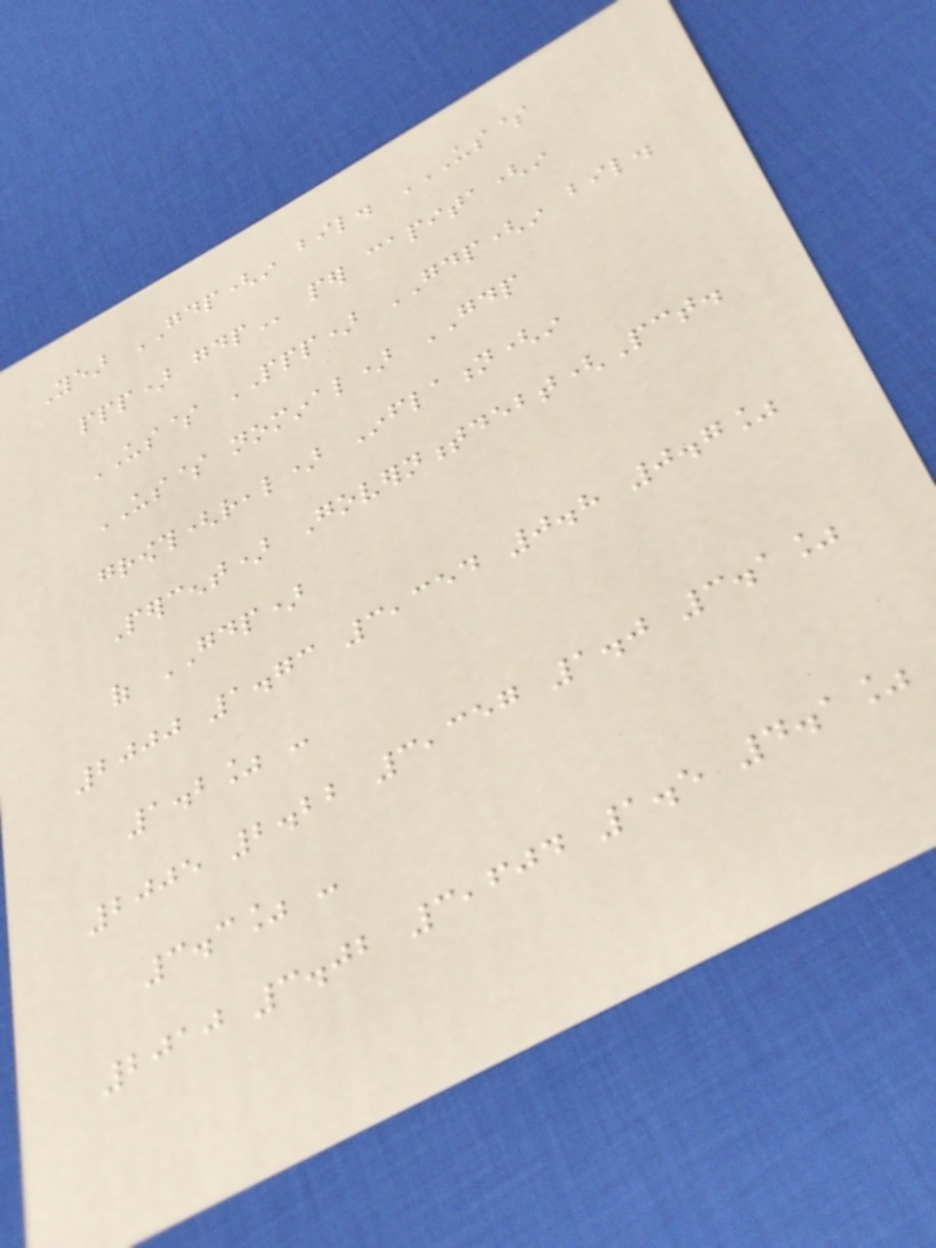Year GDP(in bil. US$
PPP) GDP per capita(in
US$ PPP) GDP(in bil.
US$ nominal) GDP
growth(real) Inflation(in
Percent) Governmentdebt(Pct.
of GDP)
2000 1.73 3,354 0.8 0.7%
1.2% -
2005 2.22 3,357 1.0 3.1%
3.3% -
2010 3.02 3,604 1.5 4.1%
